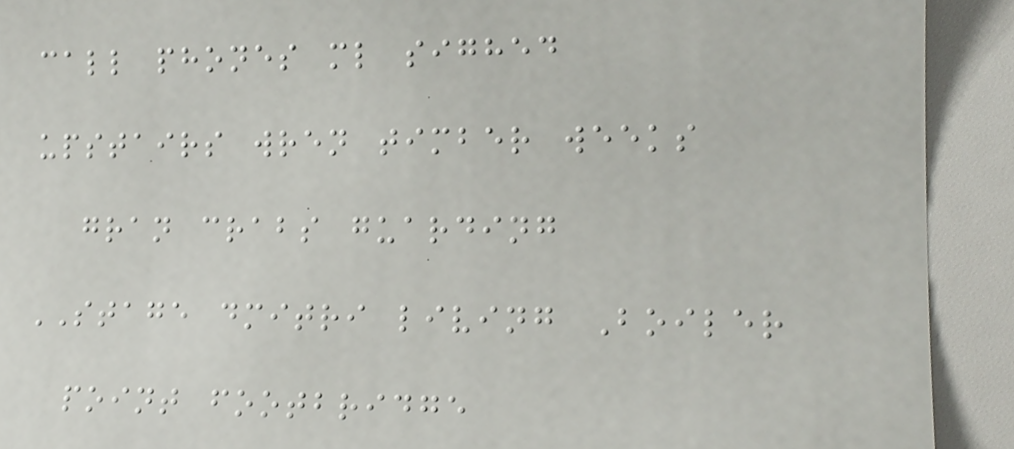call phones ml sighed
upstairs wren timber weeks
gran crabs guarding
STAGE dmitri living Boiler
point footbridge
